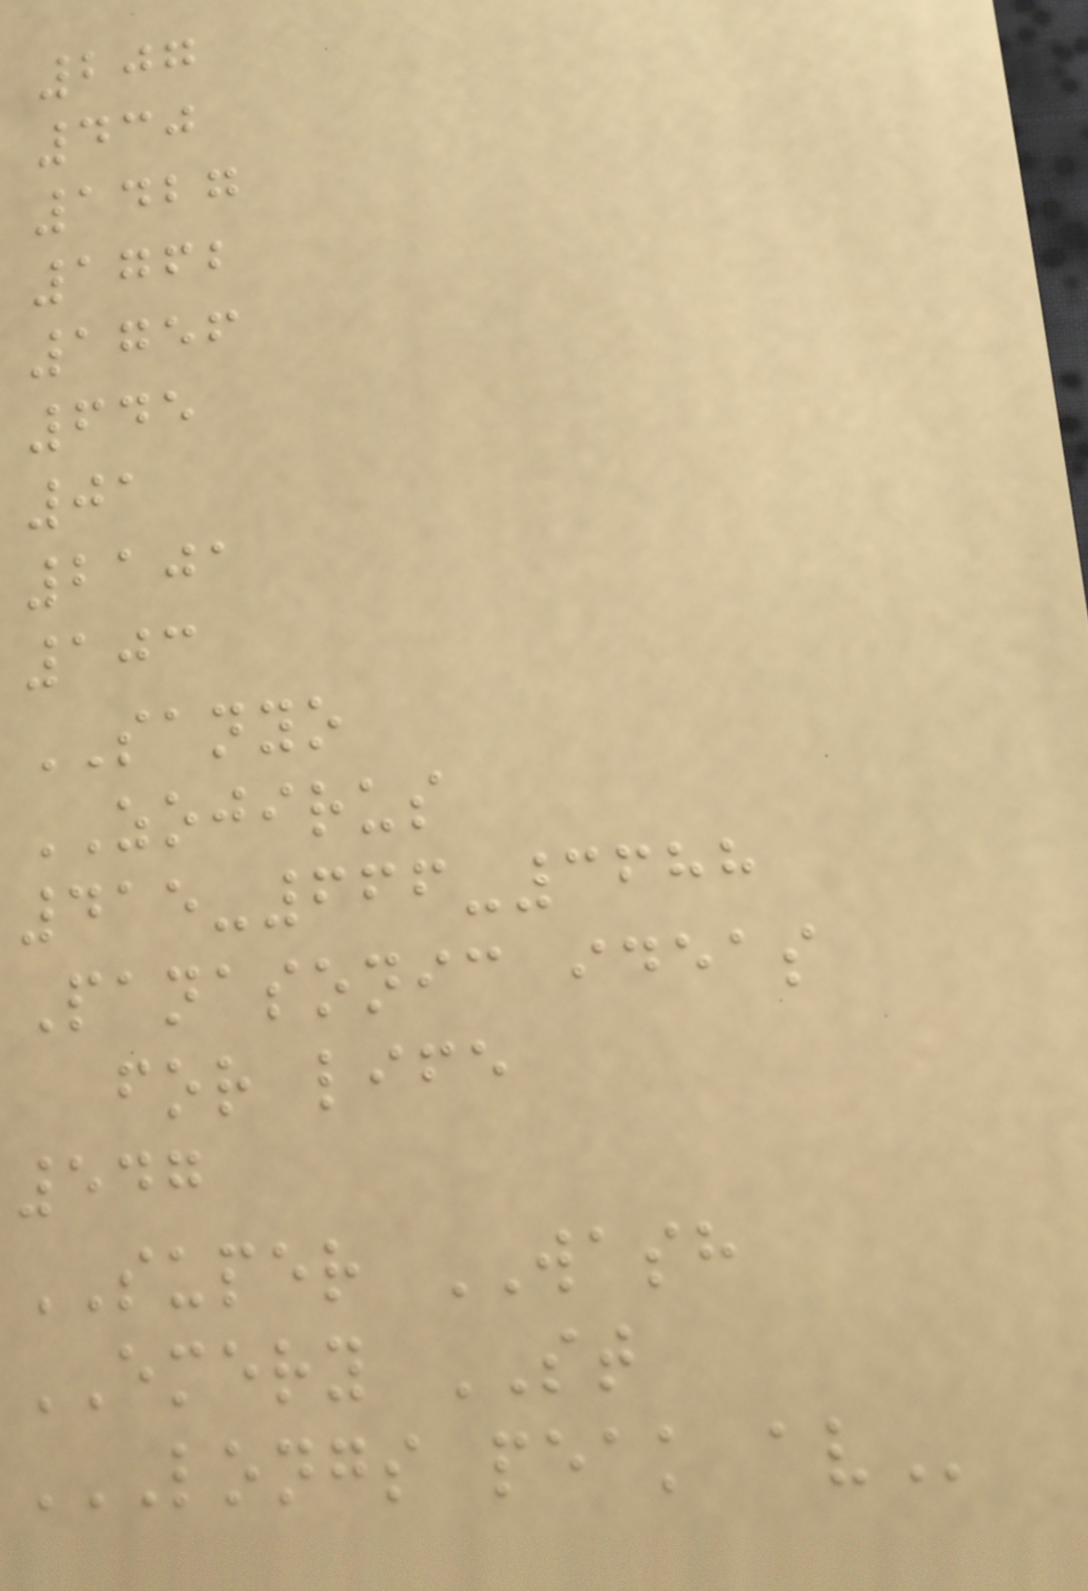207
430
1427
1762
1756
645
01
2101
103
SANYO
ZOJIRUS
415-666-3688
Panasonic ideas
for life
547
SUPER WASH
EMERY ST
LONGS PEAK AV
